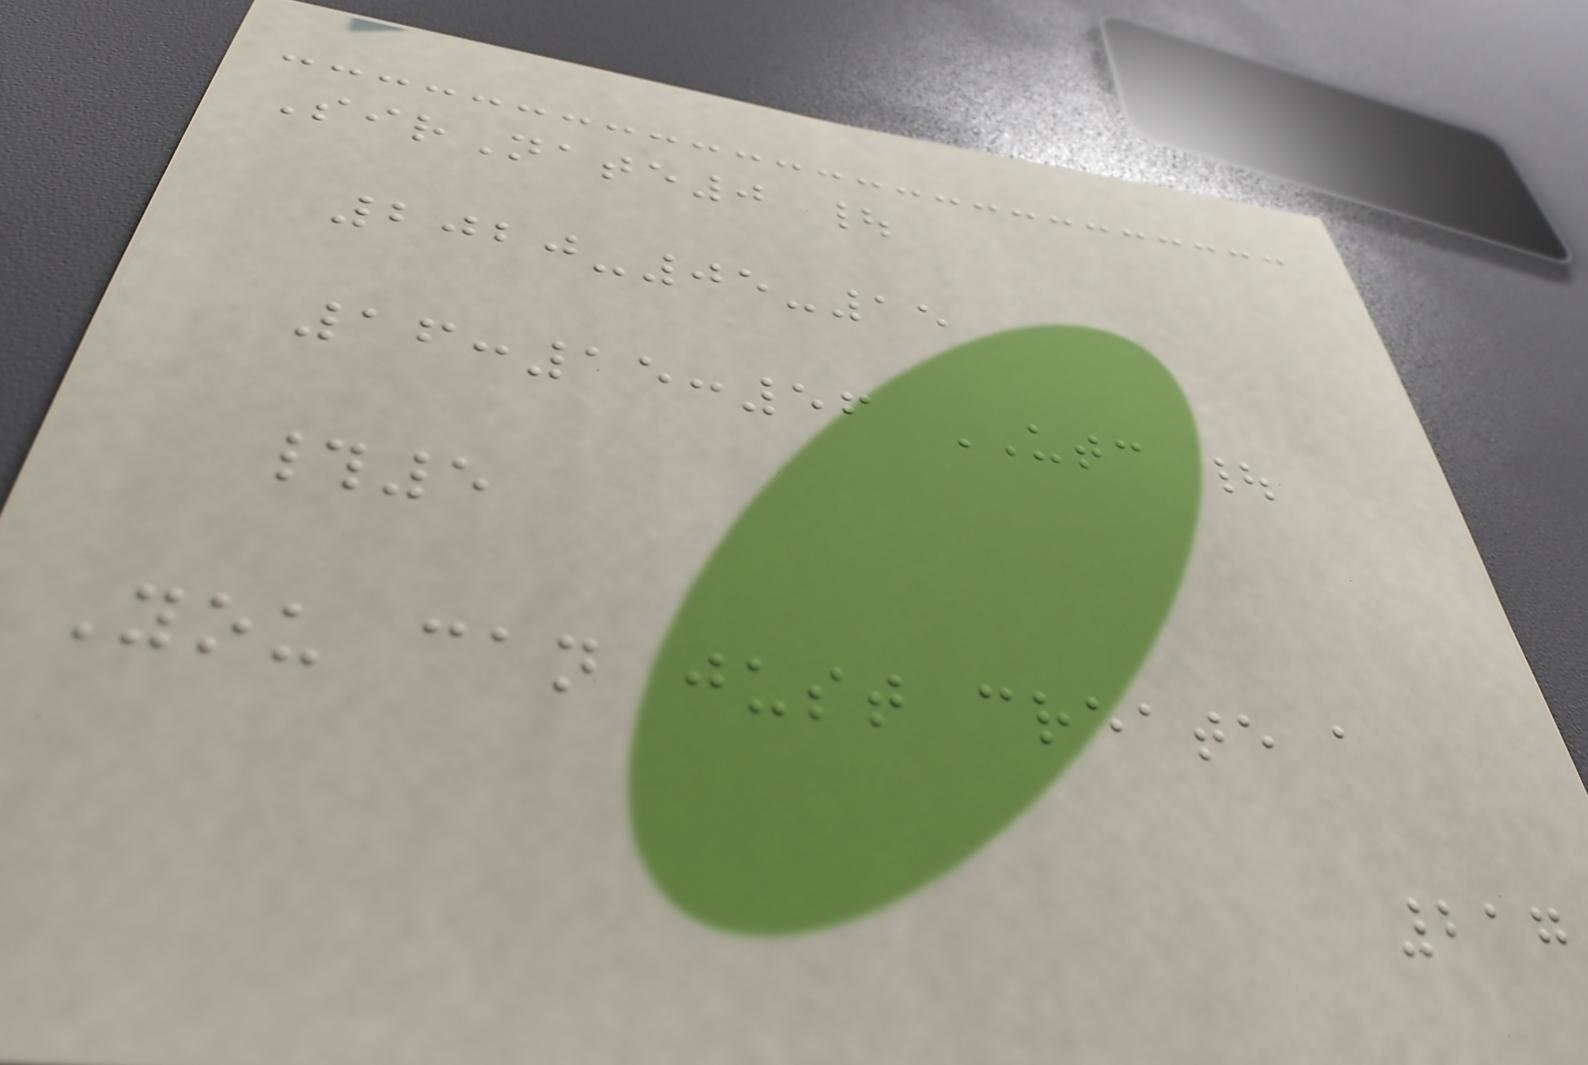SirNate0 |
2020-05-15
16:15:56 UTC |
#5
You can just create a
217
